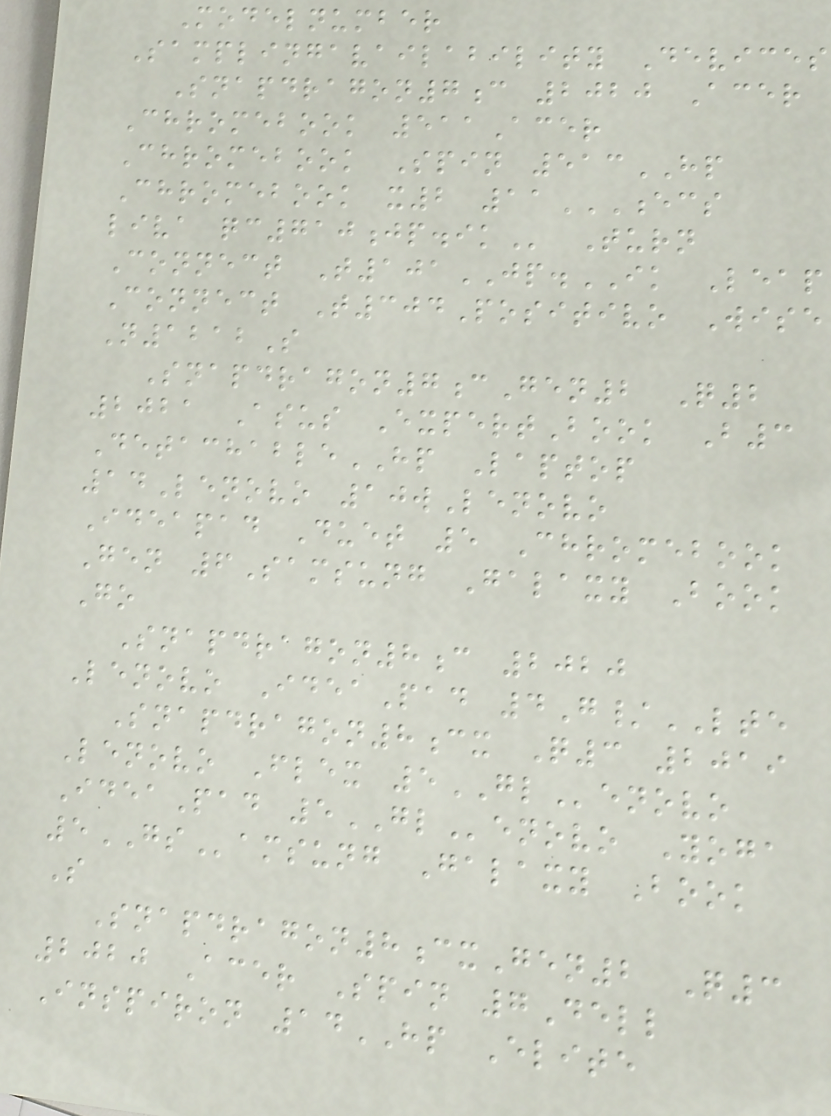Modelnumber
Samplingavailability Devices
Snapdragon7c 2020 Acer
Chromebook 511Acer
Chromebook Spin 513HP
Chromebook x2 11ECS
LIVA QC710JP.IK Turn
Connect T101JP.IK Leap
Connect T304Positivo Wise
N1212S
Snapdragon7cGen2 Q2
2021 Asus ExpertBook B3
DetachableHP Laptop
14Lenovo 10wLenovo
Ideapad Duet 5 Chromebook
Gen 6Samsung Galaxy Book
Go
Snapdragon8c 2020
Lenovo IdeaPad 4G/LTE
Snapdragon8cx Q3 2019
Lenovo Flex 5GLenovo
IdeaPad 5GLenovo Yoga
5GSamsung Galaxy Book
S
Snapdragon8cxGen2 Q3
2020 Acer Spin 7Dell
Inspiron 14HP Elite
